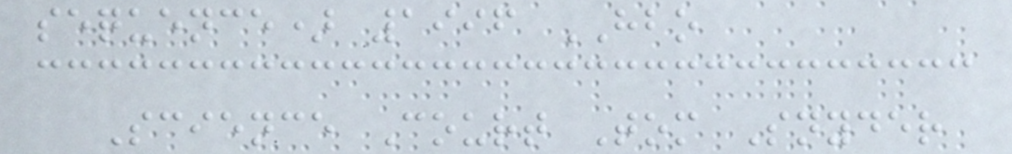sequence) 1996 HBO
Science Court Tom Snyder
